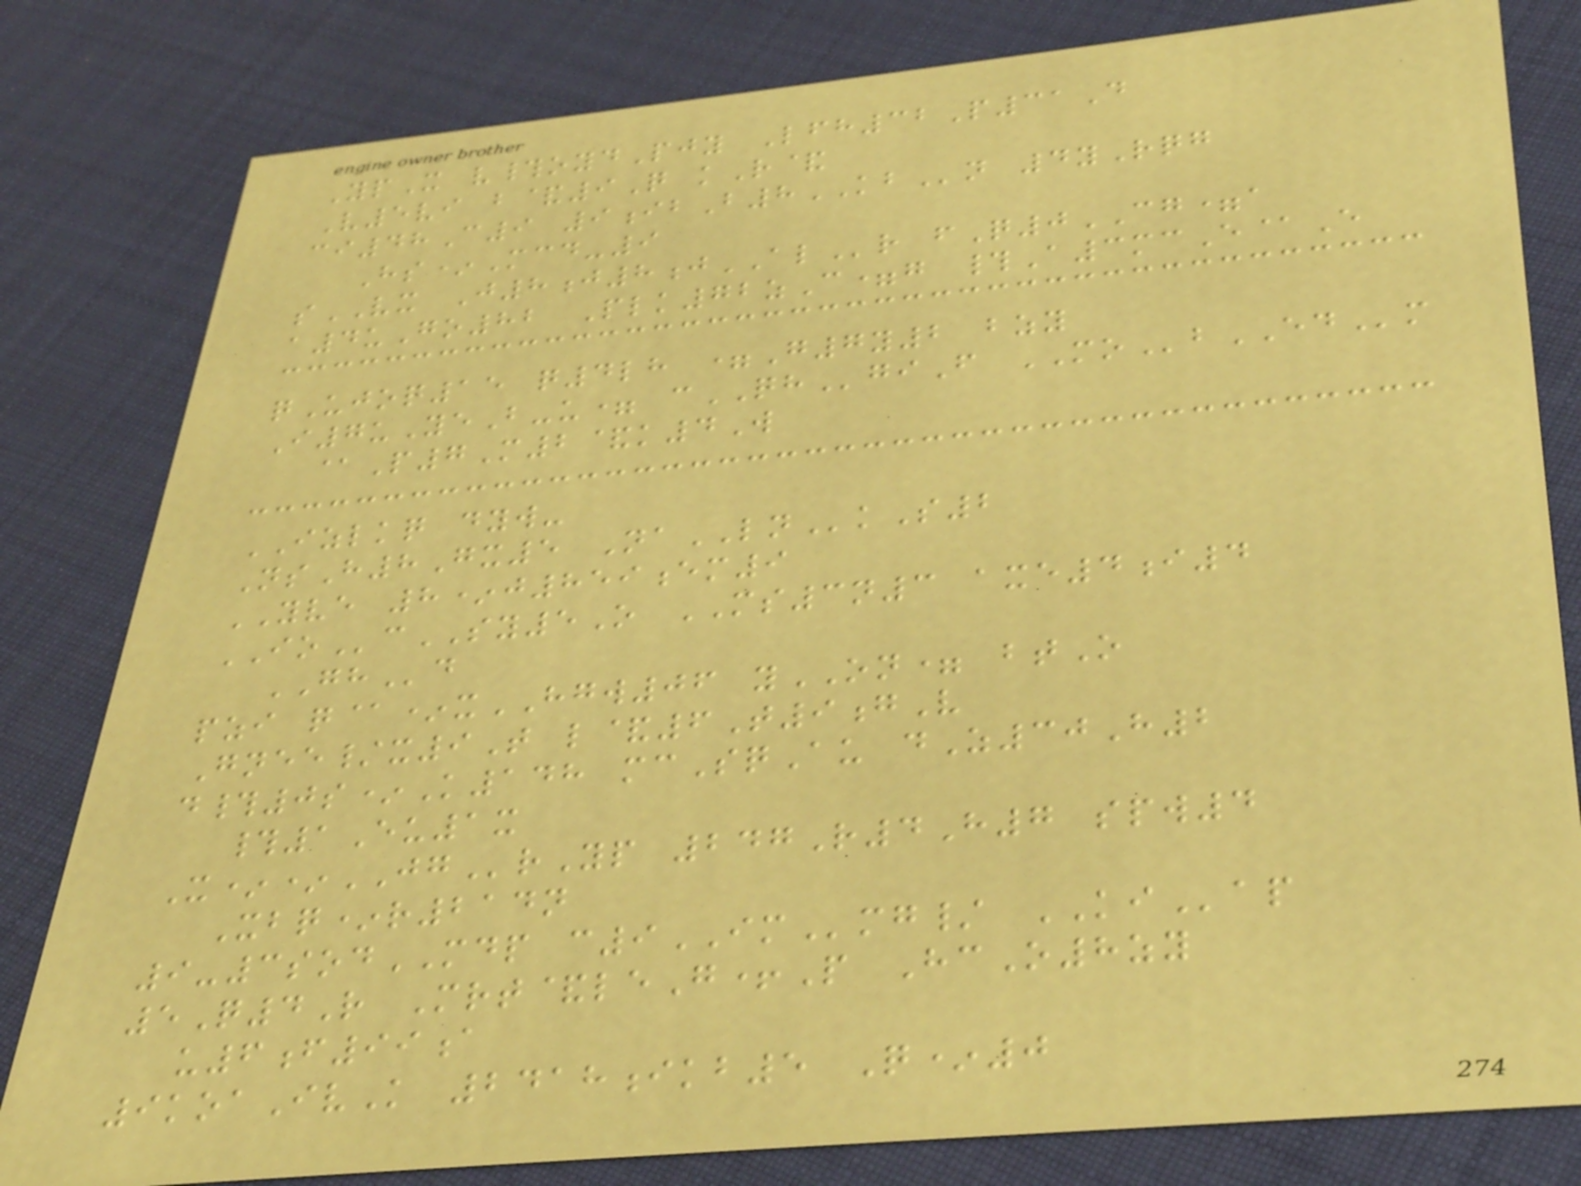YpX v#oydPjy Lfh32P31D
V5vi b&9Q kR&
ci48C9 9ibB8KBn 4yRqg
Hs*Mcd-9
sVX J8j8jALr fQ0CG=a
a4uGo82 Plk72zC=g #A3mcE@E
qUjoq15 q4lh =G7y2 bzy
I7uYeB-u= cQHgiF MObEDm
@P7M2&k4W
IZLKQ dyw-
NsH8Gx5 NaLNkS2
YVE 8*j859em9
IOcSY5O MS3n3 axe4i4
GHd
pzi q@*xHGW06 yON= btO
Gnee/x9T l&6T9gV
d#0s*K148 mcSqAu dZ30H2
#1Eu1x
X**JGrYp 247R4H7 spw4
Xbq*r214n
9-3sodMDP c9IMmg/ KIap
5Q4R Mrt&leG+P HcO8zy
u6f99a
9koaIvK 2418ikb5 Q*0
